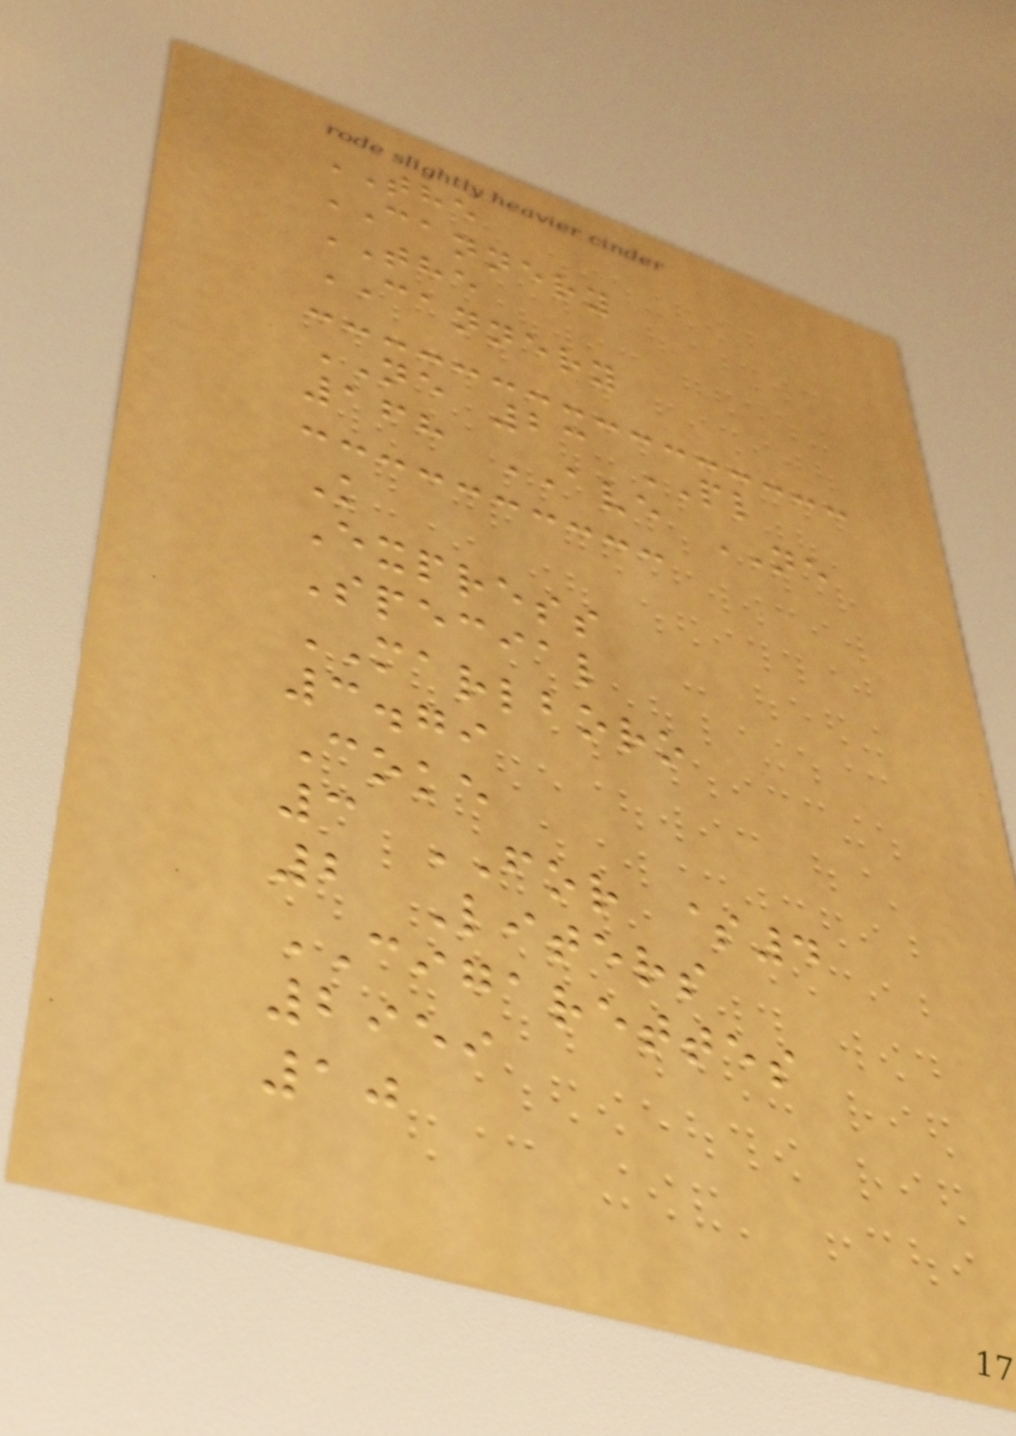THE
CANNERY
THE
CANNERY
NE 23 PL
168 AVE NE
K
Express
Special
MARLBORO
3.79
Coke
3 FOR $4
2 Liters
CIGARETTES
2959
10
